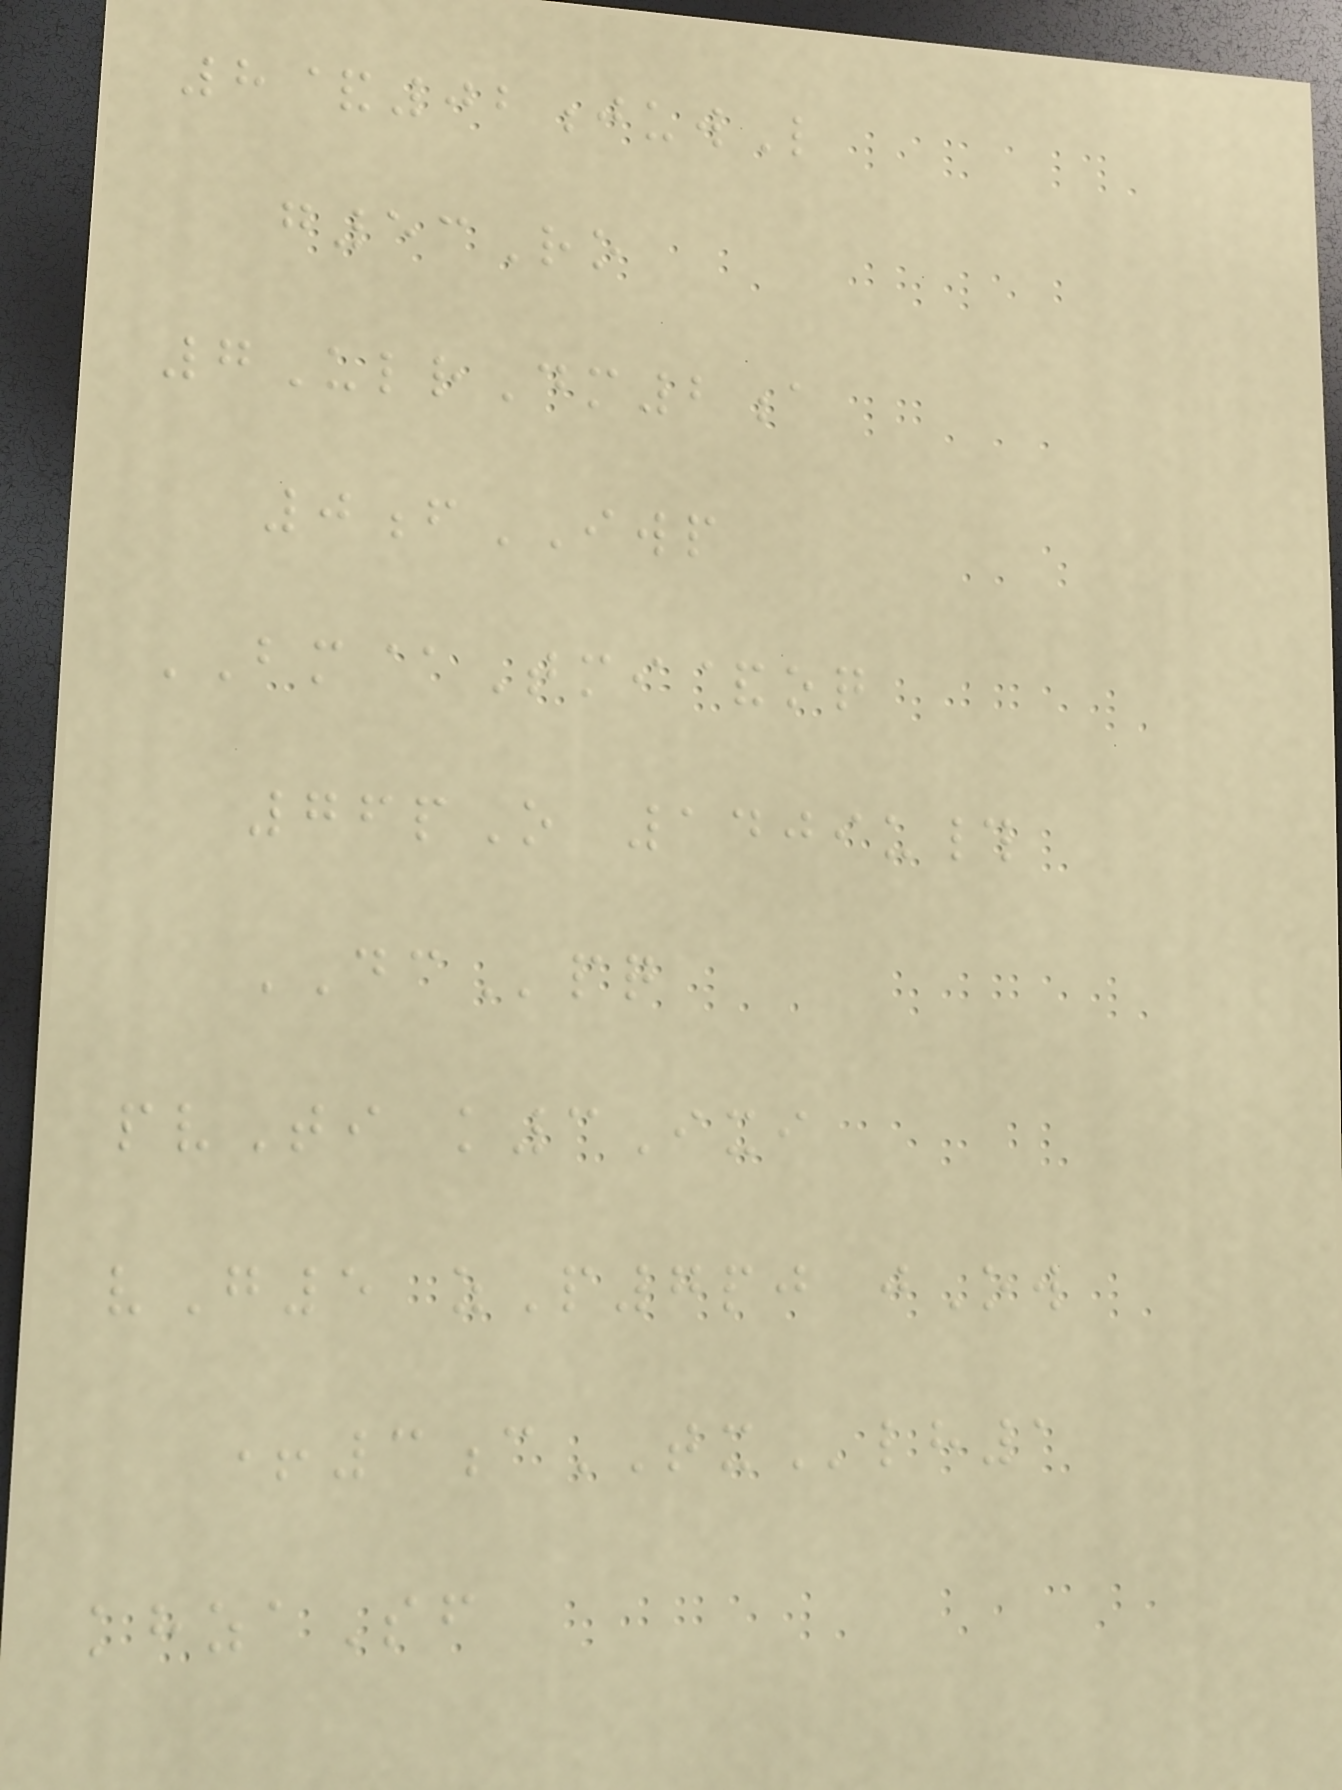8&02juwL
g53Ro
7UlrDm2a
0fIWP
BM@Tmi&oq
76pO 1409u#
DCpq
pvTi k3Ixi
vG5 zP7pj jOw
+3cTXlh1
khzaSf
